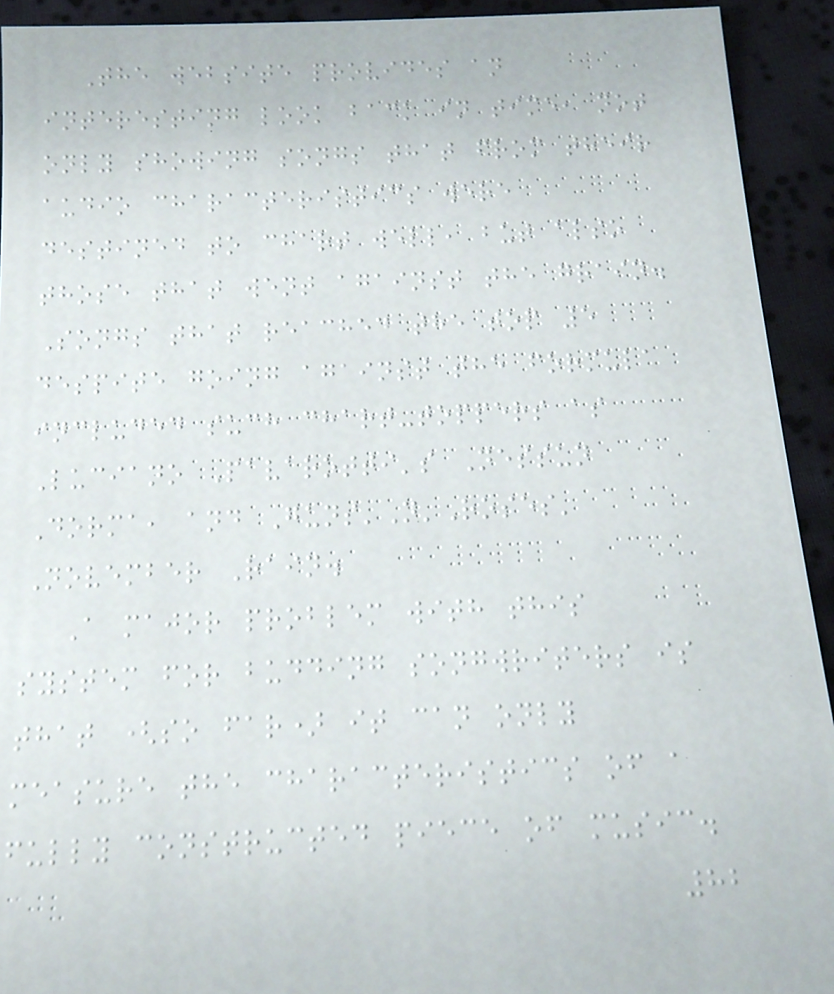The website provides an
interesting look back in time, not
only showing songs that from their
audio characteristics were
destined to chart well, but also
those that went against the grain.
Songs that reached the top 5
despite going against the formula
included such chart-toppers as
Luciano Pavarotti's Nessun
Dorma, and Guns'N'Roses'
November Rain.
A major problem with this
system for budding songwriters is
that (so far) it can only
measure the characteristics of a
fully constructed piece of music.
82
